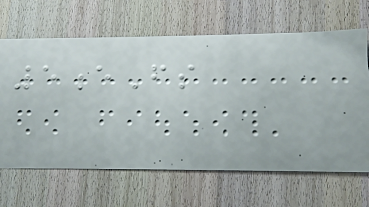5eFs
